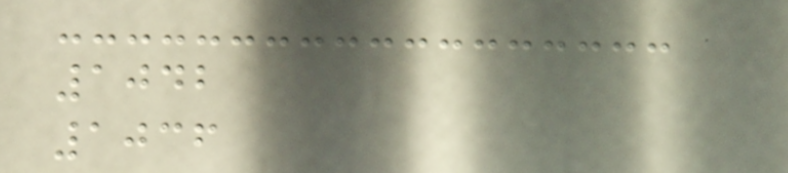1042
1036
